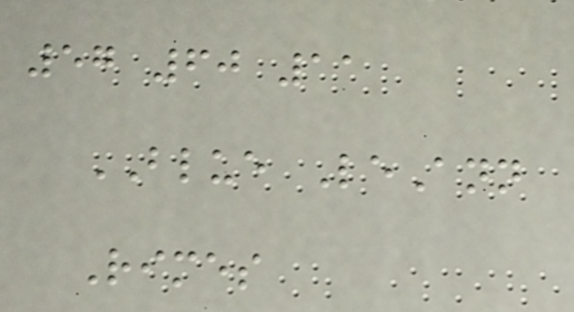57 60 11
BLUE LeAnn
Rimes
